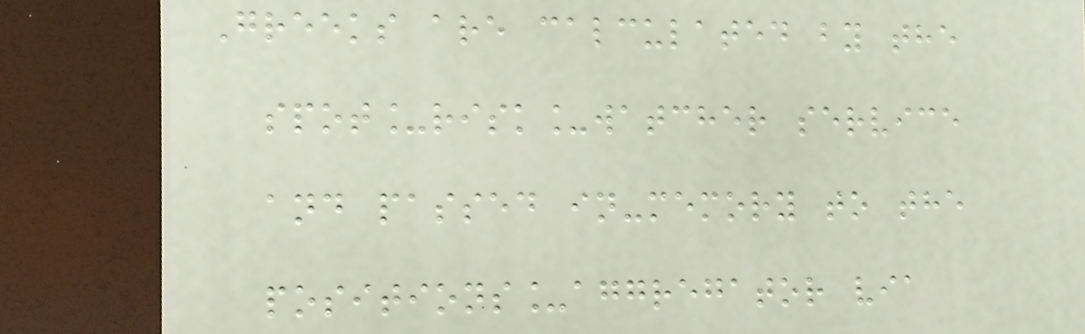Greeks are calculated by the
spot_risk_watcher service
and passed in-memory to the
positions_aggregator via
